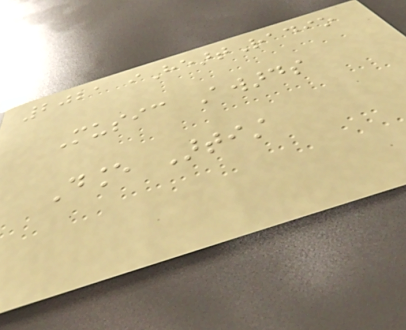2021 iHeartRadio
Music Awards
Dance Artist
